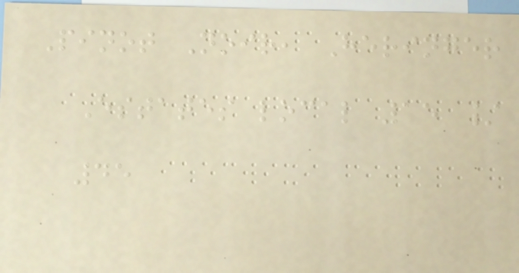Pinot Noir, Heringer
Estates local 15 /
45
